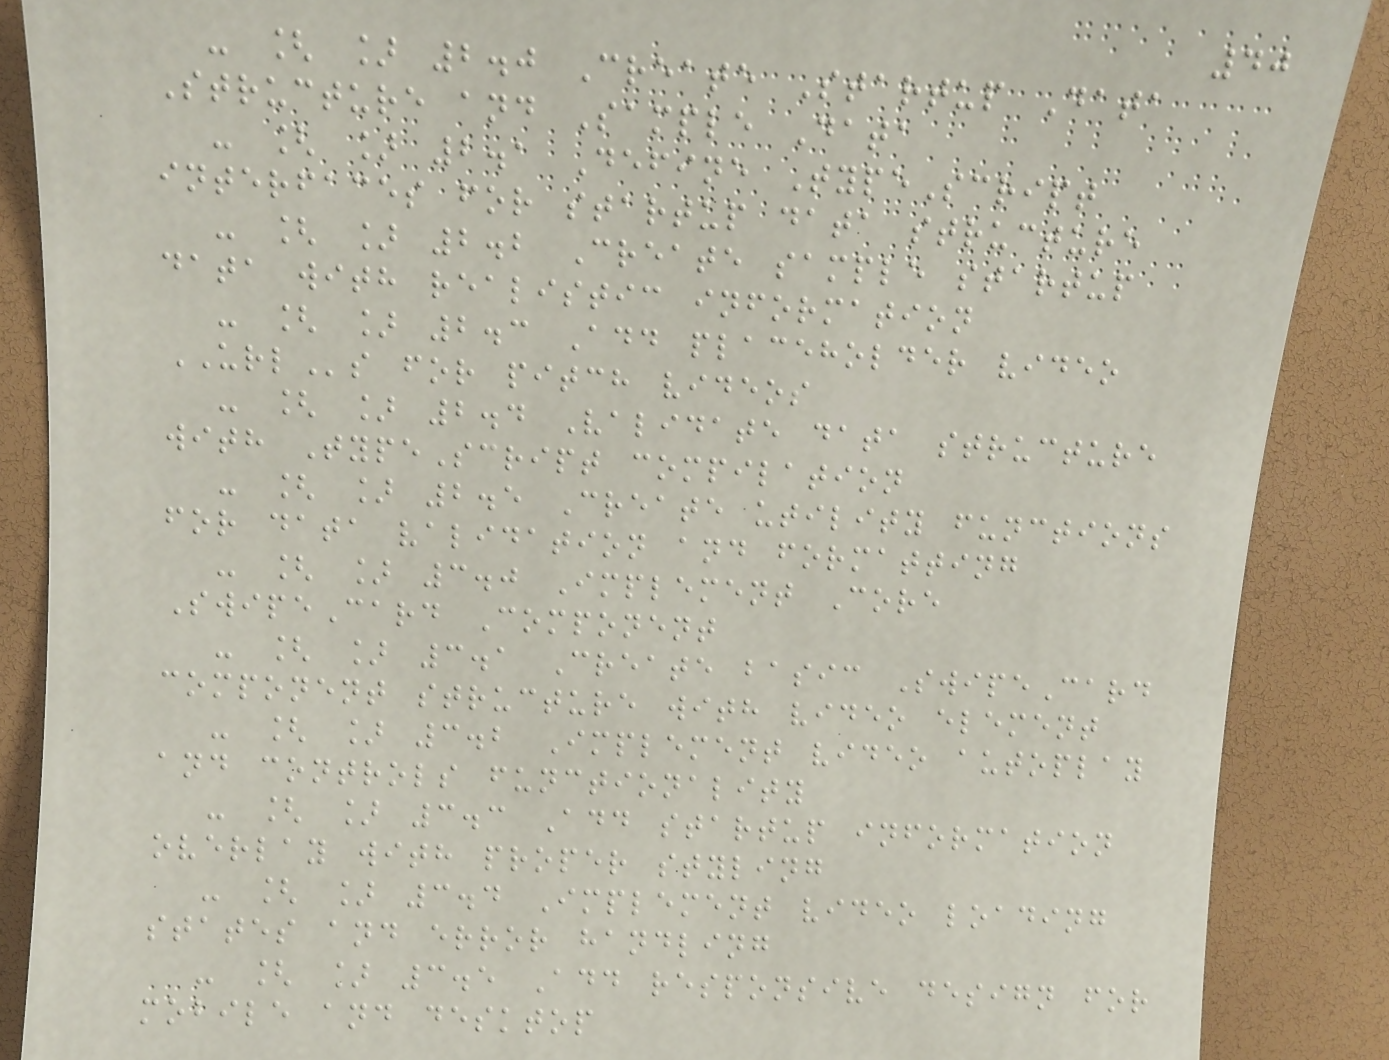40
- [ ] 2.0 Create Startup Data
Structure and Sample Data
- [ ] 2.1 Define TypeScript
interfaces for startup data structure
- [ ] 2.2 Create sample startup
data with realistic information
- [ ] 2.3 Add placeholder video
URLs for pitch videos
- [ ] 2.4 Validate data structure
with TypeScript compilation
- [ ] 2.5 Create utility functions
for data validation and formatting
- [ ] 3.0 Implement Core
SwipeCard Component
- [ ] 3.1 Create basic SwipeCard
component structure with video element
- [ ] 3.2 Implement video autoplay
and controls functionality
- [ ] 3.3 Add startup information
overlay with proper styling
- [ ] 3.4 Implement video loading
states and error handling
- [ ] 3.5 Add responsive design for
mobile and desktop
